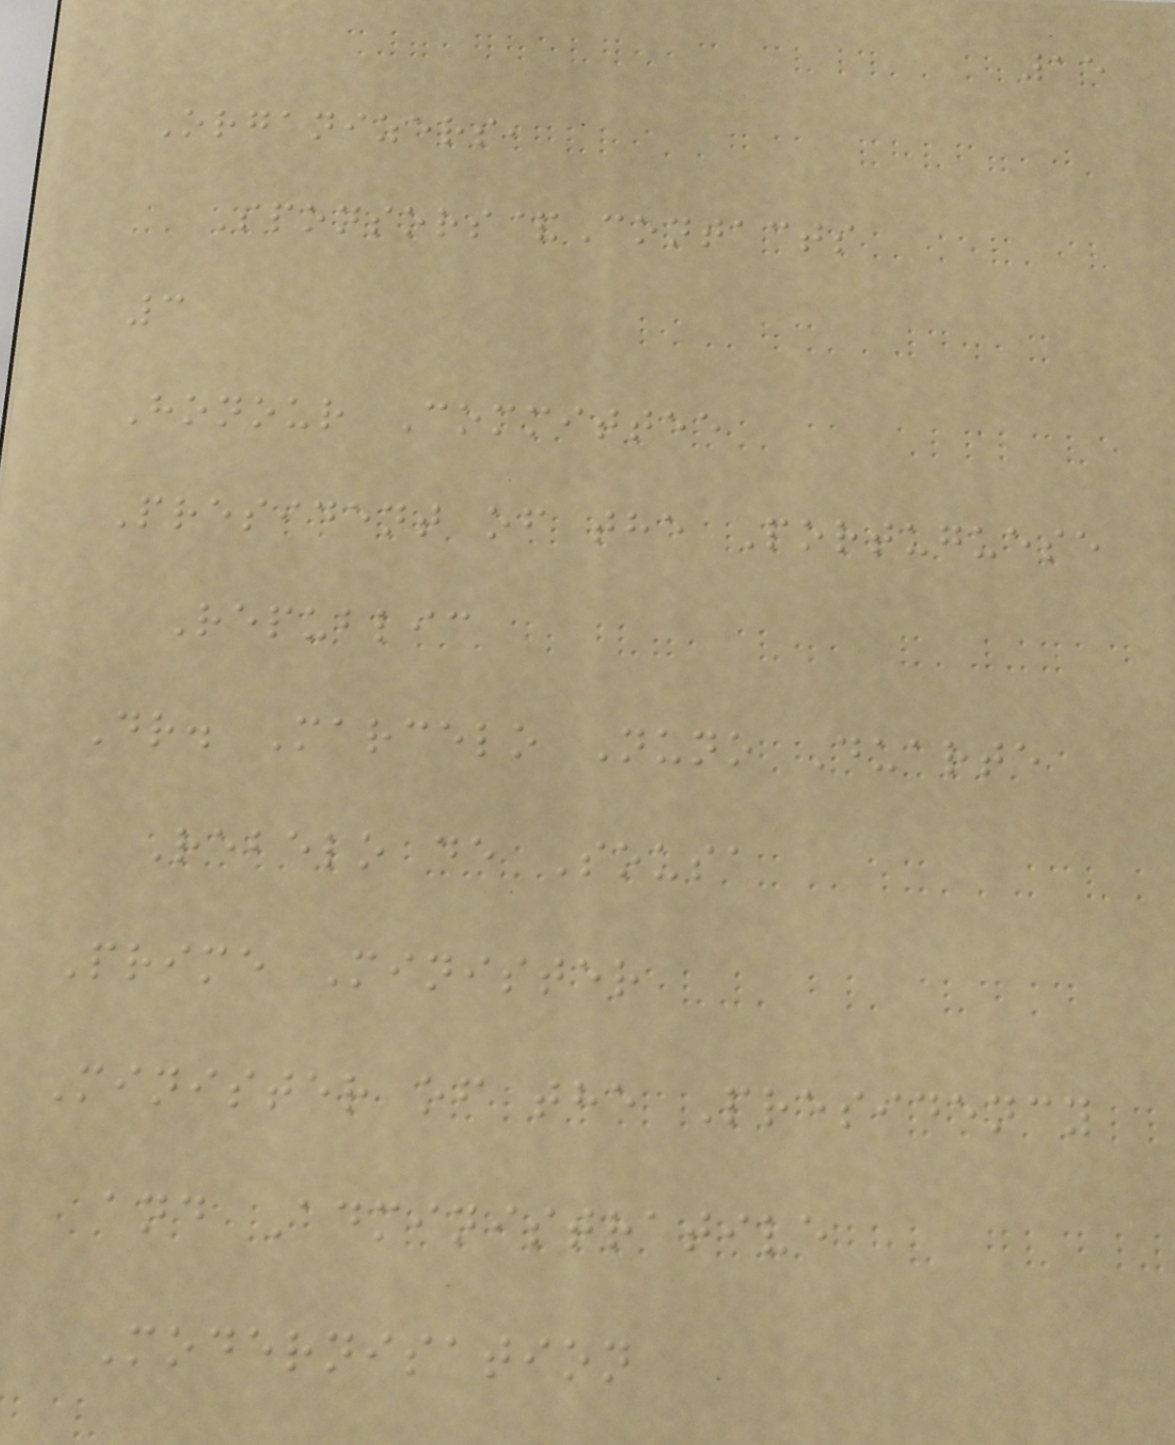15
Organizers,
Sponsors&Contacts
3
Honour Committee
President of the Portuguese
Republic
Dr. Marcelo Nuno Duarte
Rebelo de Sousa
Prime Minister
Minister of the Presidency
and Administrative
Modernisation
